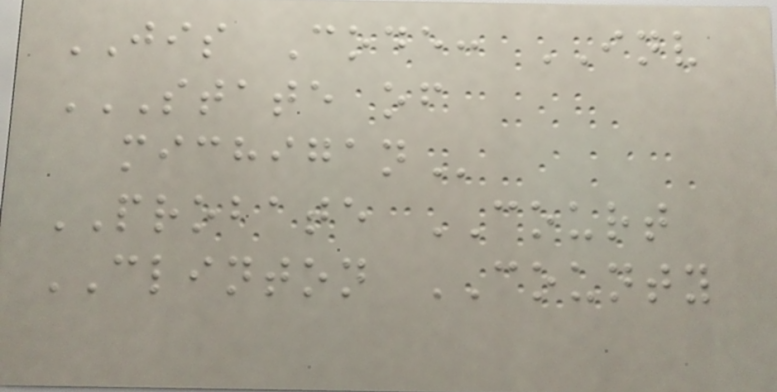JIS Code: INV
STATE OF
MICHIGAN
PROBATE COURT
CLINTON COUNTY
